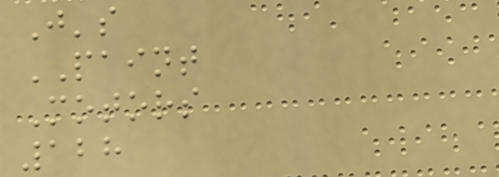J's
PAINT
Motors
128
